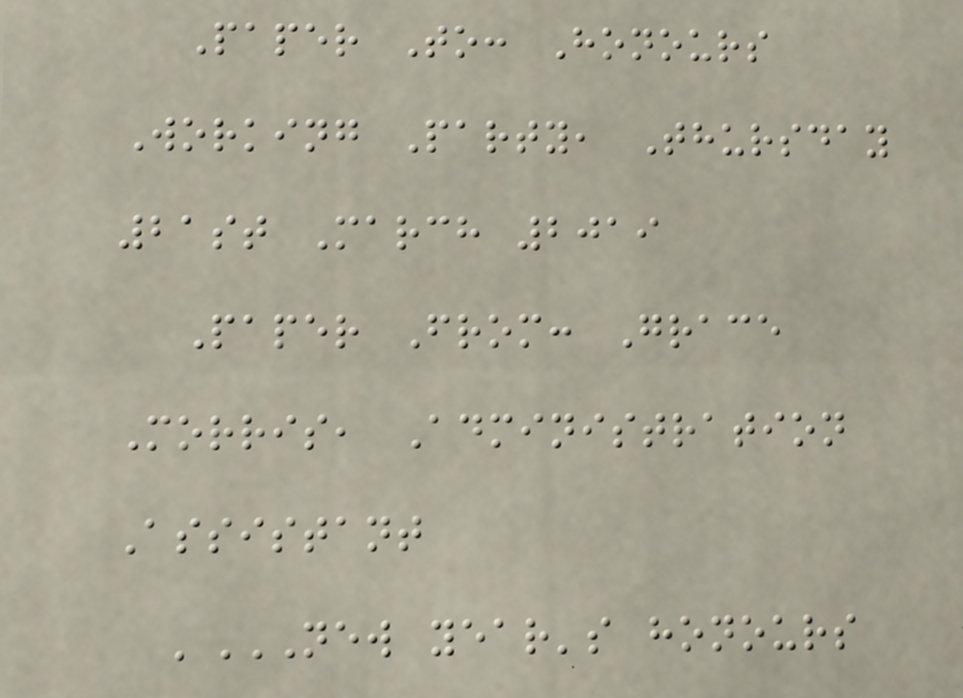Paper To: Honours
Working Party, Thursday
21st March 2019
Paper From: Grace
Morris, Administration
Assistant
'NEW YEAR'S HONOURS
